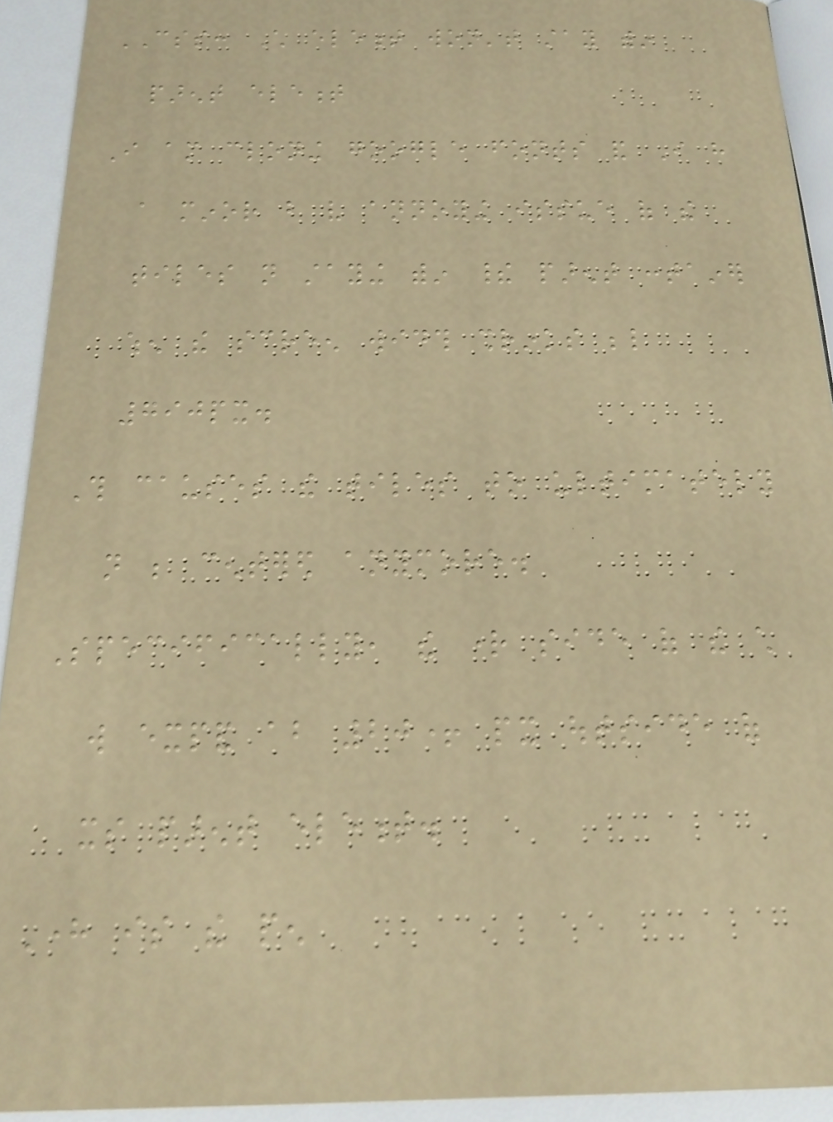CSS: Child element won't stay within
parent element
I am cloning google fonts and I have
a minor but very annoying issue of the
tiles not staying within their parent container
when the screen width shrinks below
790px.
This causes the tiles to ultimately
not be centered anymore.
Specifically, the right side of the child
will expand about 20+ px outside of
its parent element.
Here is the pen
